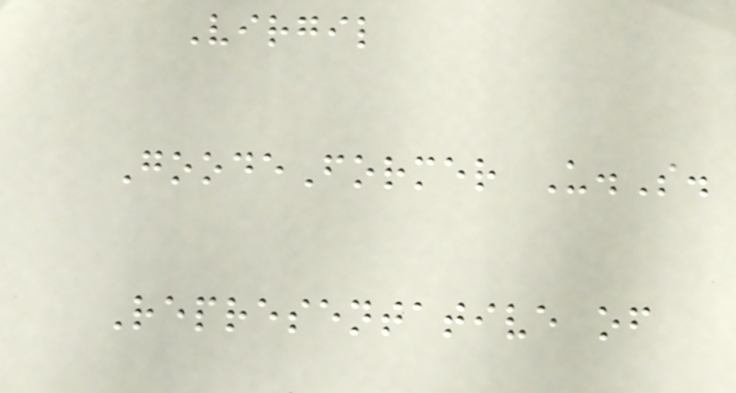Virgil
GoodeFormer U.S.
Representative of
